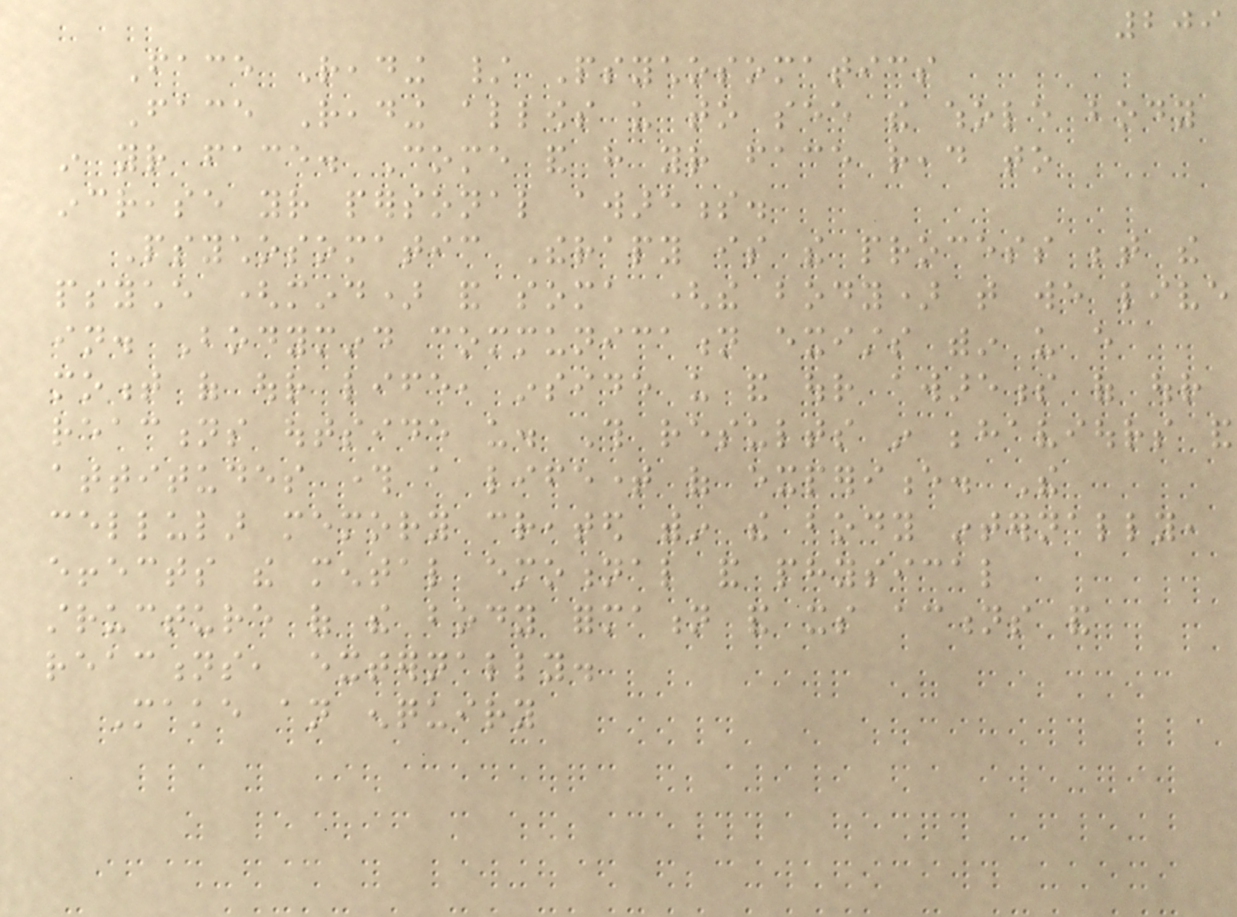209
Face Reading / Psychosomatics
Face Reading allows us to see the whole body
in your face. Come and have your face read to
increase your personal awareness.
Psychosomatic Therapy is the process between the
psyche (mind) and soma (the body) that we live
in. Bodymind communication exists within us every
moment of our life, inside us and our awareness of our
reactions outside us. This results in behaviours and
attitudes through a lifetime of experience. The
cellular memory created within the body internally,
effects the mental emotional and physical
structure of the body formation and its actions and
reactions, externally.
Make an enquiry
